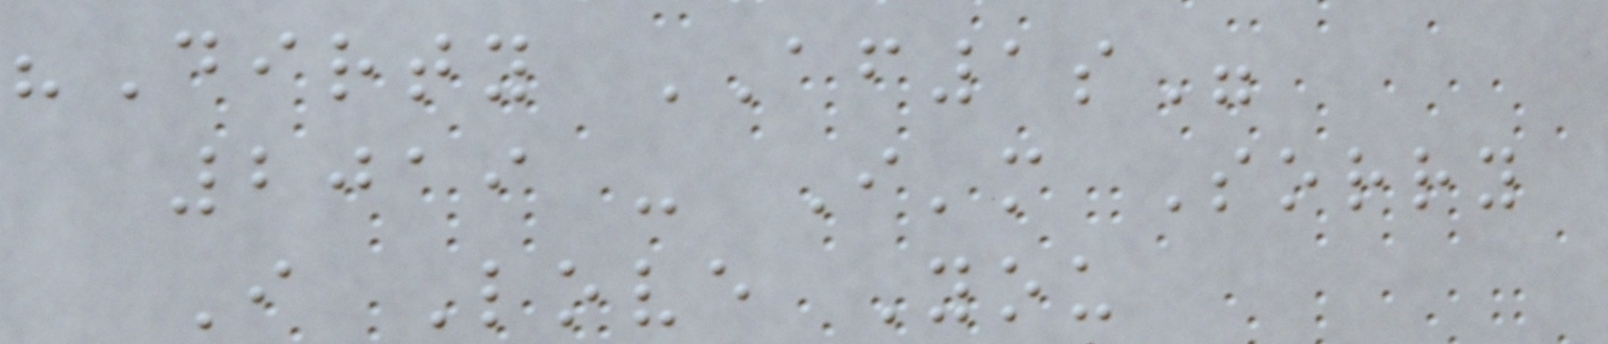"Dirty AF1s"
2019 - I'm Sorry
I Love You
